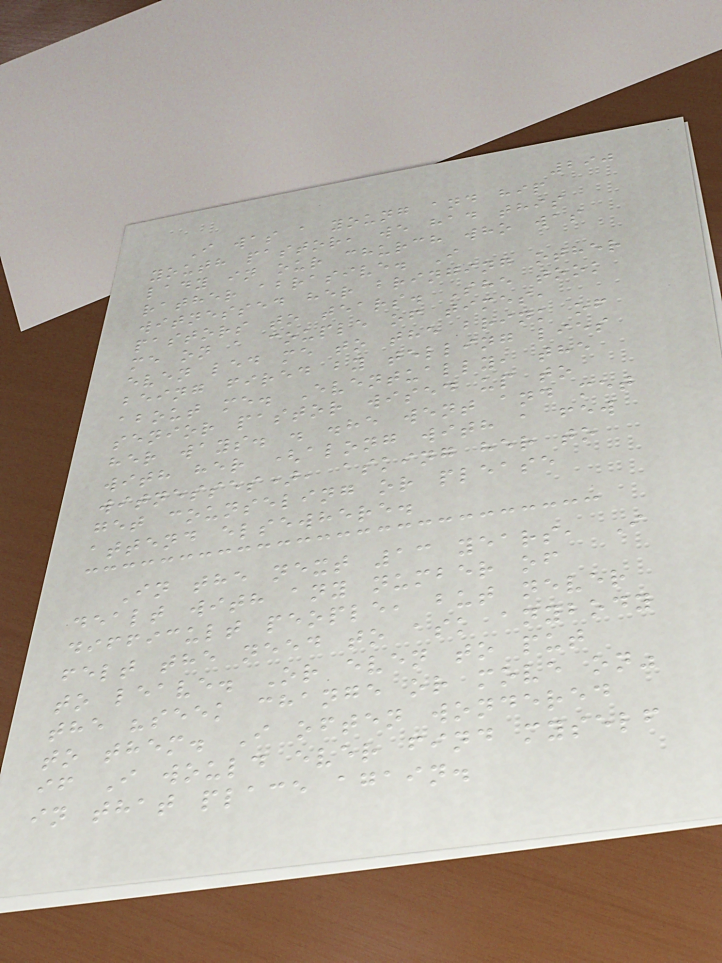290
I was a young and hip
youth pastor, we had this
lady in our church who was
rather abrasive. I
witnessed her bringing other
pastors to tears. She took
me on a couple of times,
even led me to the brink of
being fired by telling lies
about me. Eventually, the
senior pastor wised up to
her ways. . .he went and met
with her (along with a few
witnesses), asking her to
get counseling or please
attend elsewhere.
In the next 13 years, I
dealt with any number of
difficult people, but never
felt the need to ask anybody
to leave. Or even to put
the "seek change or move on"
to them. I often wondered
if I would ever find myself
in that place again.
